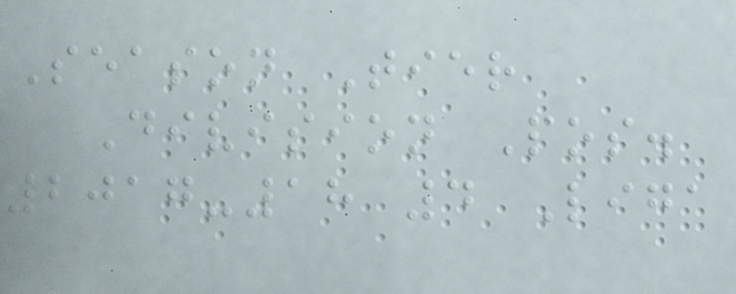Season Tier
Division Pos.
2017-18 4 Liga
